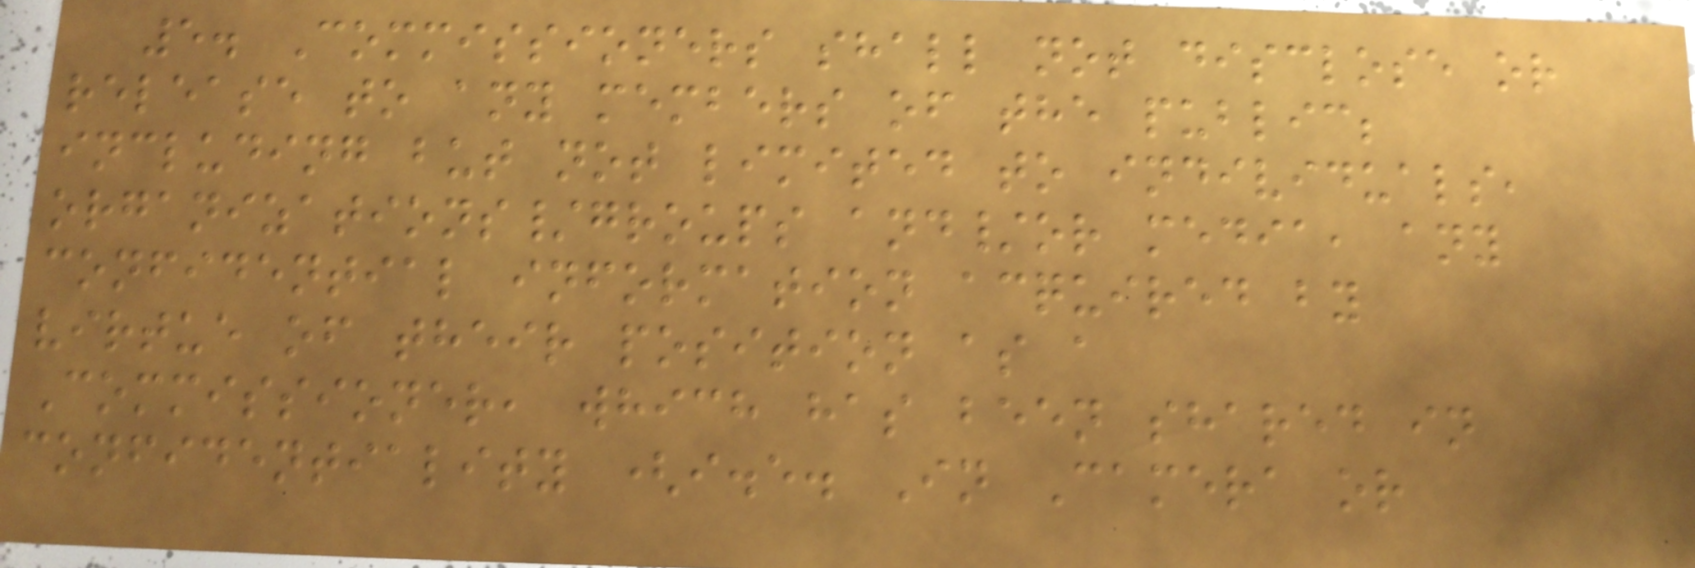5. Commissioners shall not disclose or
release to any members of the public;
including but not limited to individuals,
organizations/groups and/or media, any
confidential information acquired by
virtue of their position as a
Commissioner, which has been shared in
confidentiality (i.e. In Camera or
